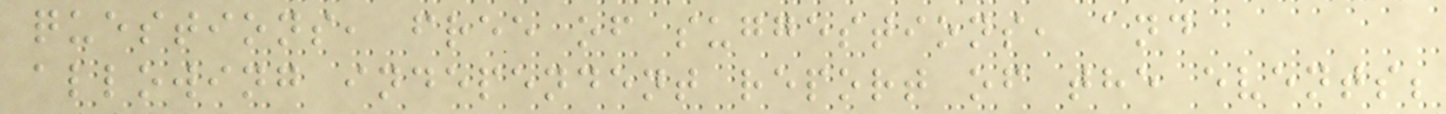questions, free of suggestions, and
allowing independent report of the events;
